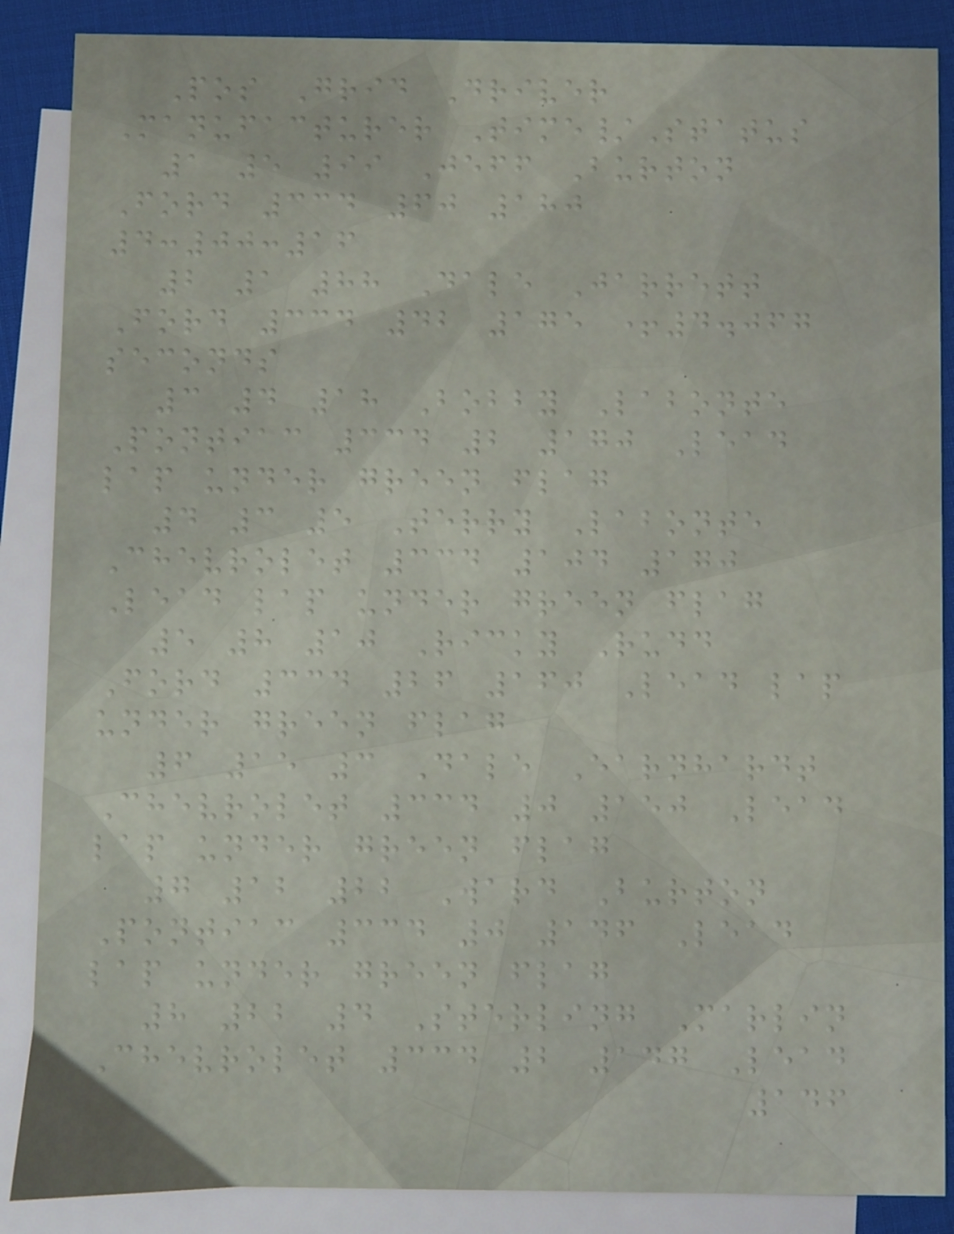Pos Grid Driver
Manufacturer Time/Status
1 5 99 Jeff Burton
Ford 334 60 180
4:00:16
2 1 88 Dale Jarrett
Ford 334 42 175 +4.067
seconds
3 4 18 Bobby Labonte
Pontiac 334 2 170 Lead
lap under green flag
4 3 5 Terry Labonte
Chevrolet 334 104 170
Lead lap under green flag
5 8 10 Ricky Rudd
Ford 334 26 160 Lead lap
under green flag
6 15 3 Dale Earnhardt
Chevrolet 334 0 150 Lead
lap under green flag
7 12 22 Ward Burton
Pontiac 334 0 146 Lead
lap under green flag
8 22 4 Sterling Marlin
Chevrolet 334 2 147 Lead
146
